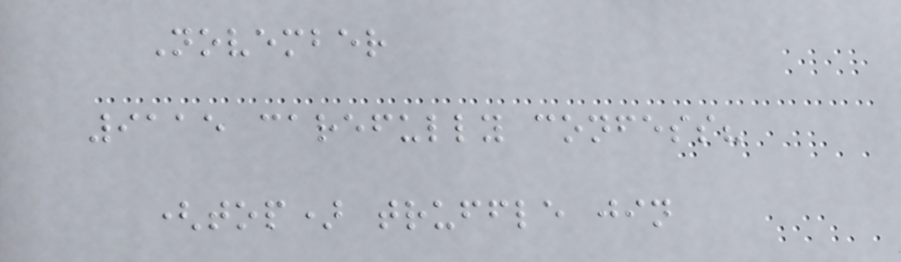November
9115 carefully confess?
(top) truffle jin
